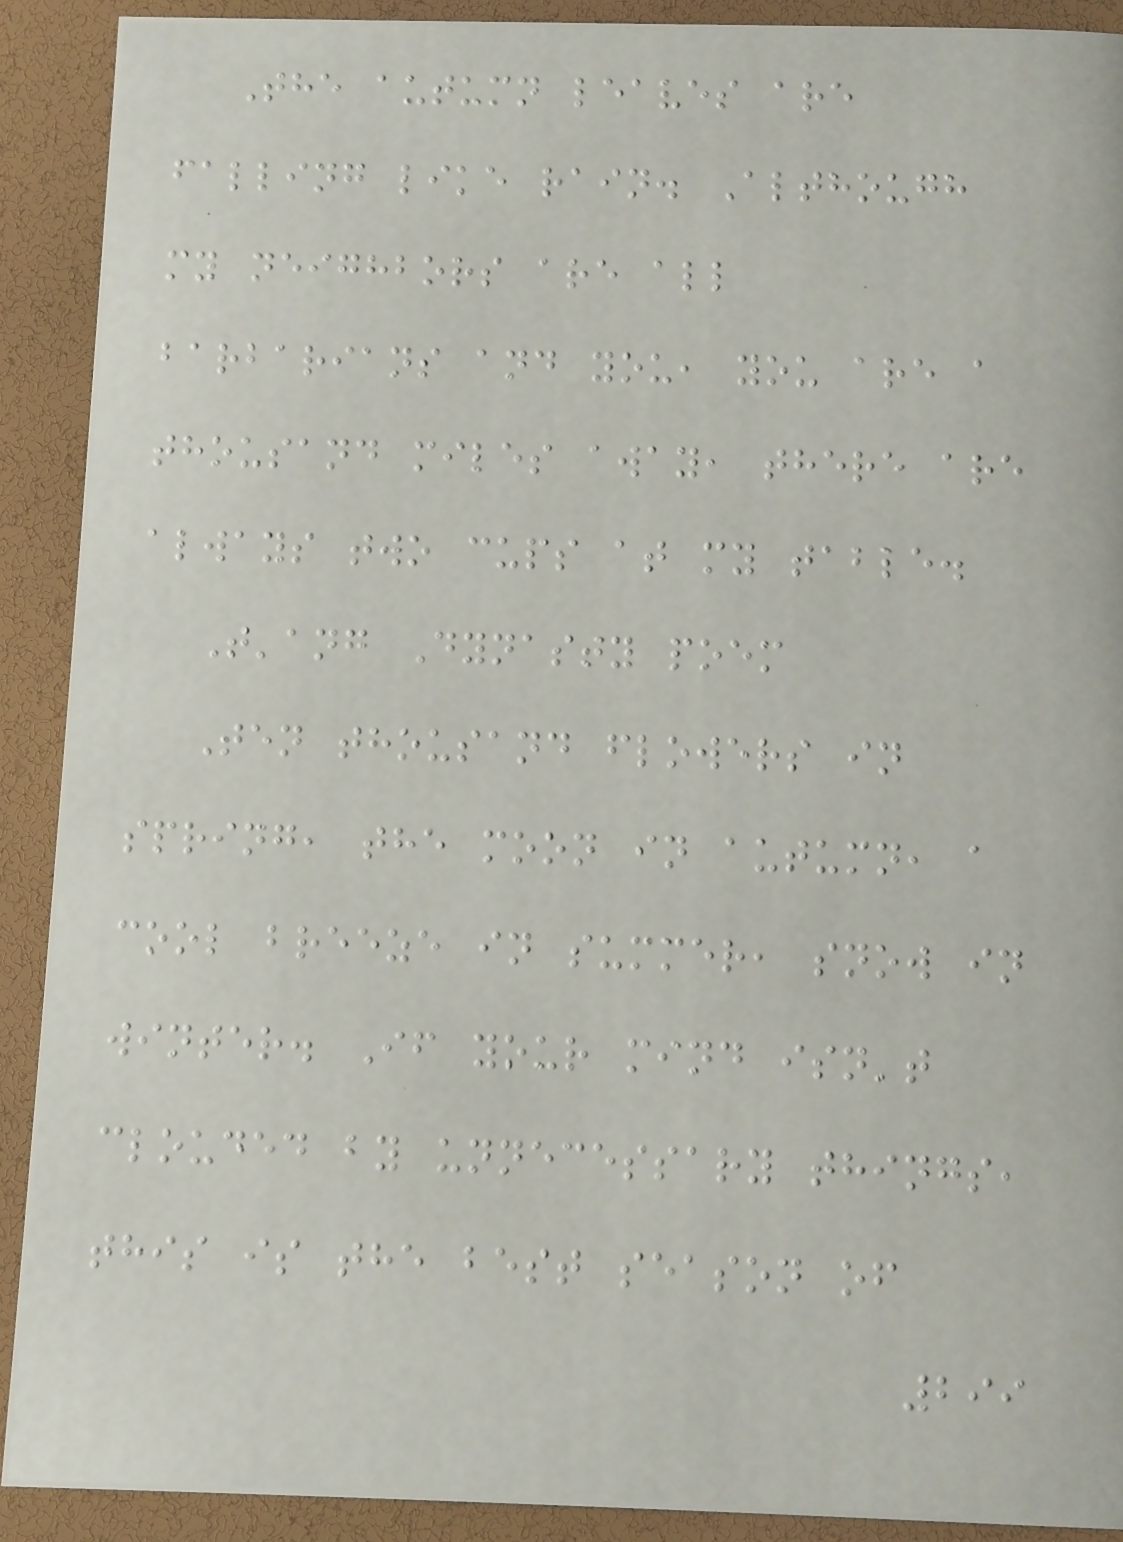The autumn leaves are
falling like rain. Although
my neighbors are all
barbarians and you, you are a
thousand miles away, there are
always two cups at my table.
T'ang Dynasty poem
Ten thousand flowers in
spring, the moon in autumn, a
cool breeze in summer, snow in
winter. If your mind isn't
clouded by unnecessary things,
this is the best season of
299
